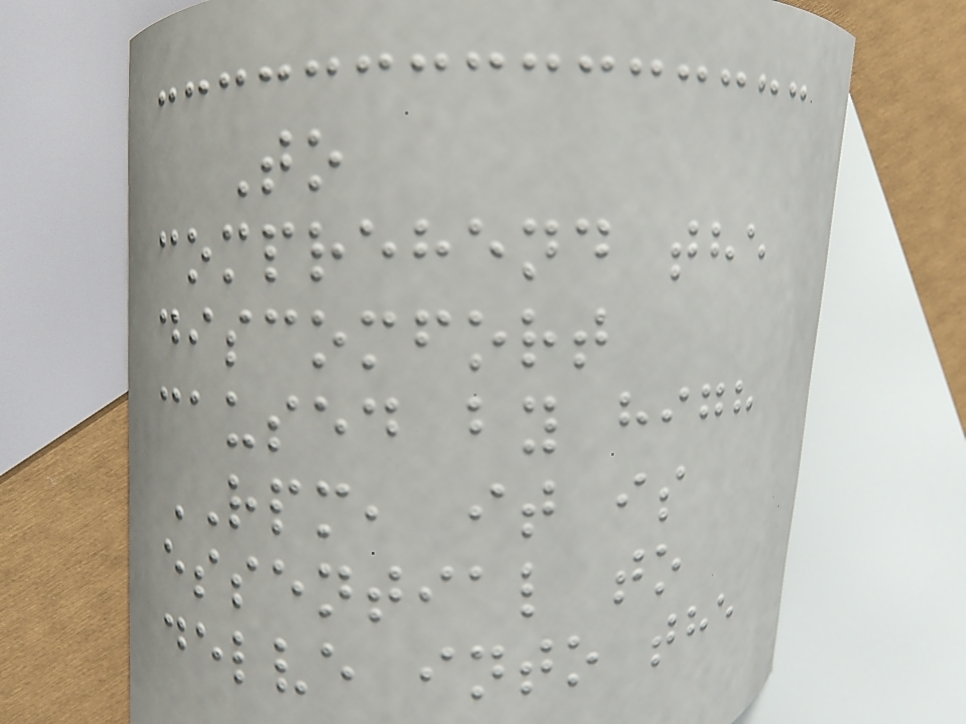To
comprehend the
discomfort
caused by high
RPM, it is
essential to
delve into the
